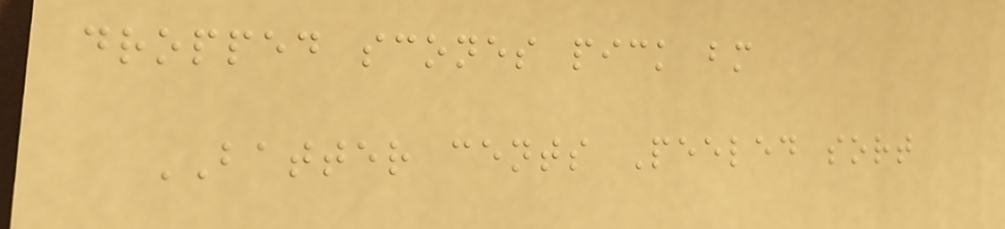dropped scones pick bm
BATTER cents Peeled sort
